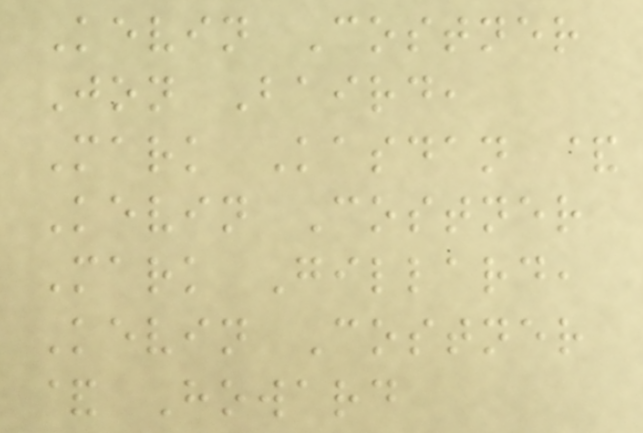Kevin Costner
Jon Baird,
Mark Kasdan &
Kevin Costner
Mark Gillard,
Kevin Costner
& Howard
